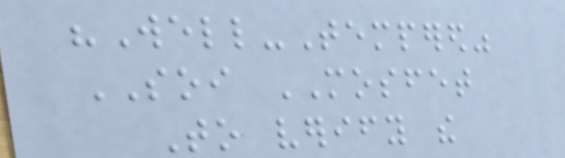"Well-Tempered"
SOI MOSFET
To verify the
